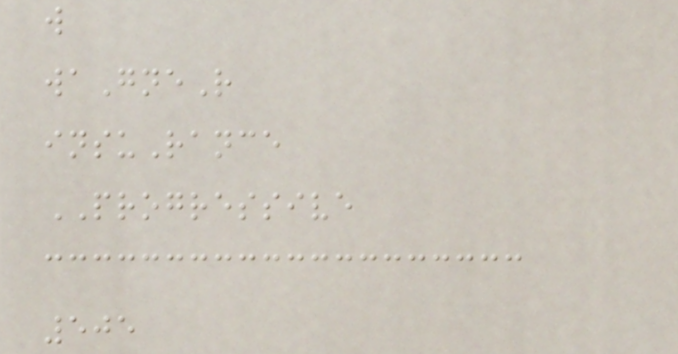w
waGneR
insuRance
PROGRESSIVE
505
